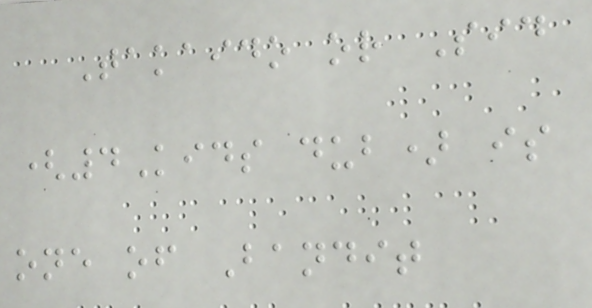Takaido or Sid
(4Kids dub) is
one of Bandit
